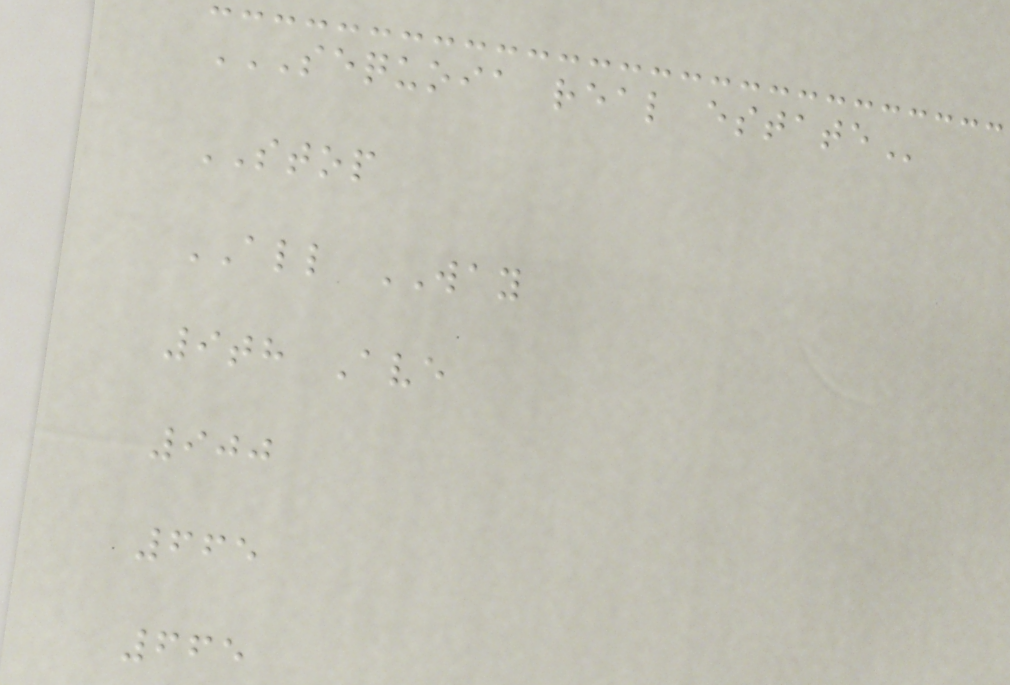SEQUOIA REAL ESTATE
STOP
ALL WAY
9th Ave
900
665
665
